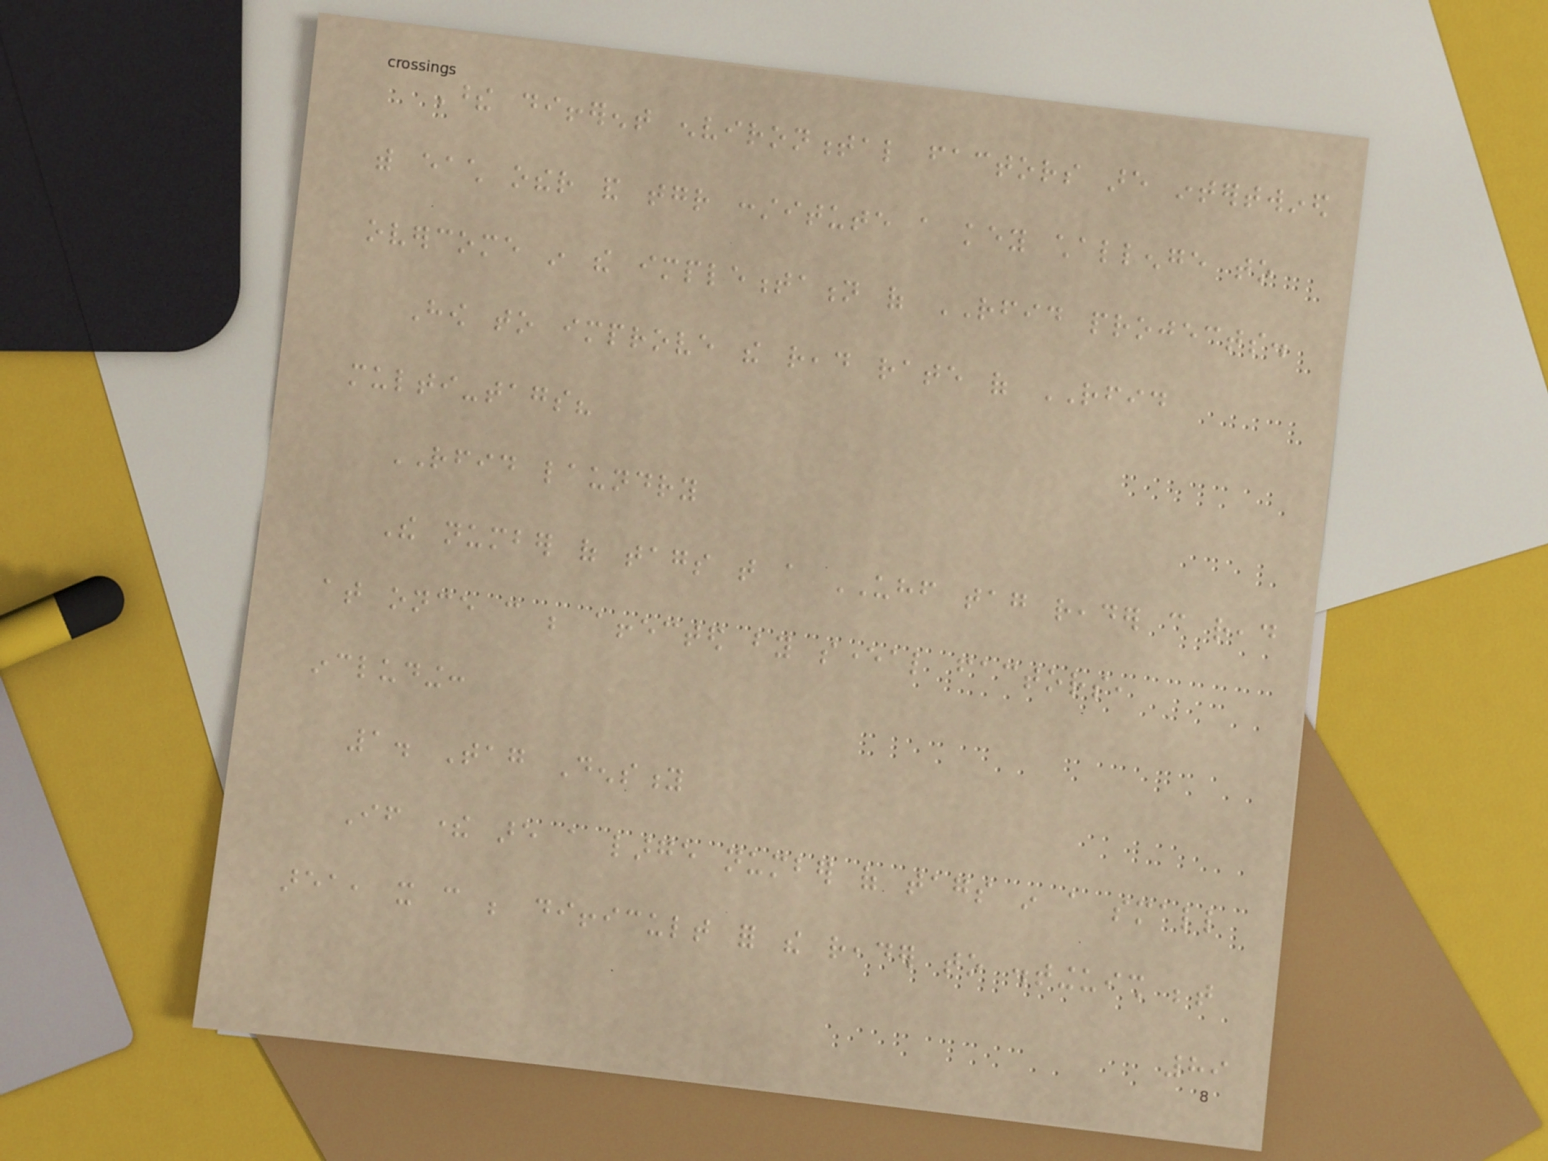These different environmental factors are intertwined
with each other and together constitute a key challenge to
overcome in the implementation of RFID projects.
How to improve the read rate of RFID
multi-tags?
RFID laundry
The number of tags that a UHF tag reader can read
at once can be affected by several factors,
including:
1. Tag Density
If there are a large number of tags in a small
area, it can be difficult for the reader to distinguish between
89
